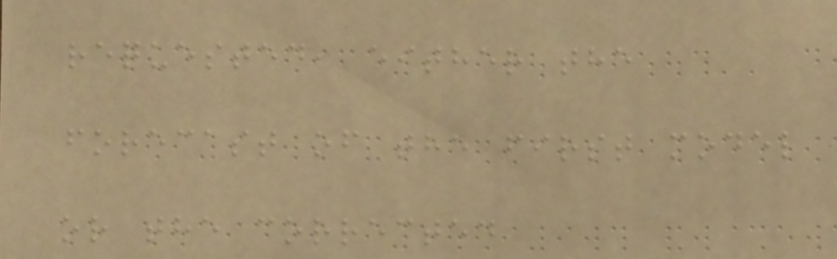requested, either the
forecast of the first model
or the corrected
